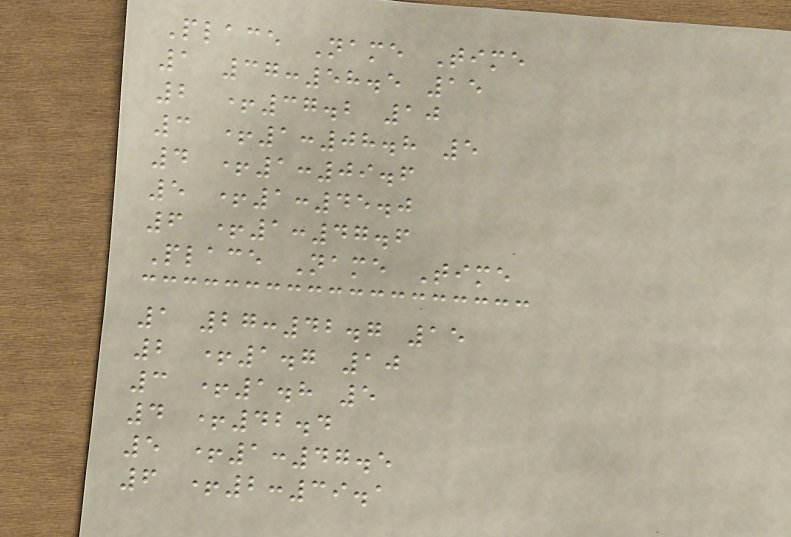Place Name Time
1 37:58.5 15
2 +37.2 10
3 +1:08.8 5
4 +1:09.6
5 +1:45.0
6 +1:47.6
Place Name Time
1 27:42.7 15
2 +1.7 10
3 +1.8 5
4 +42.4
5 +1:47.5
6 +2:39.1
